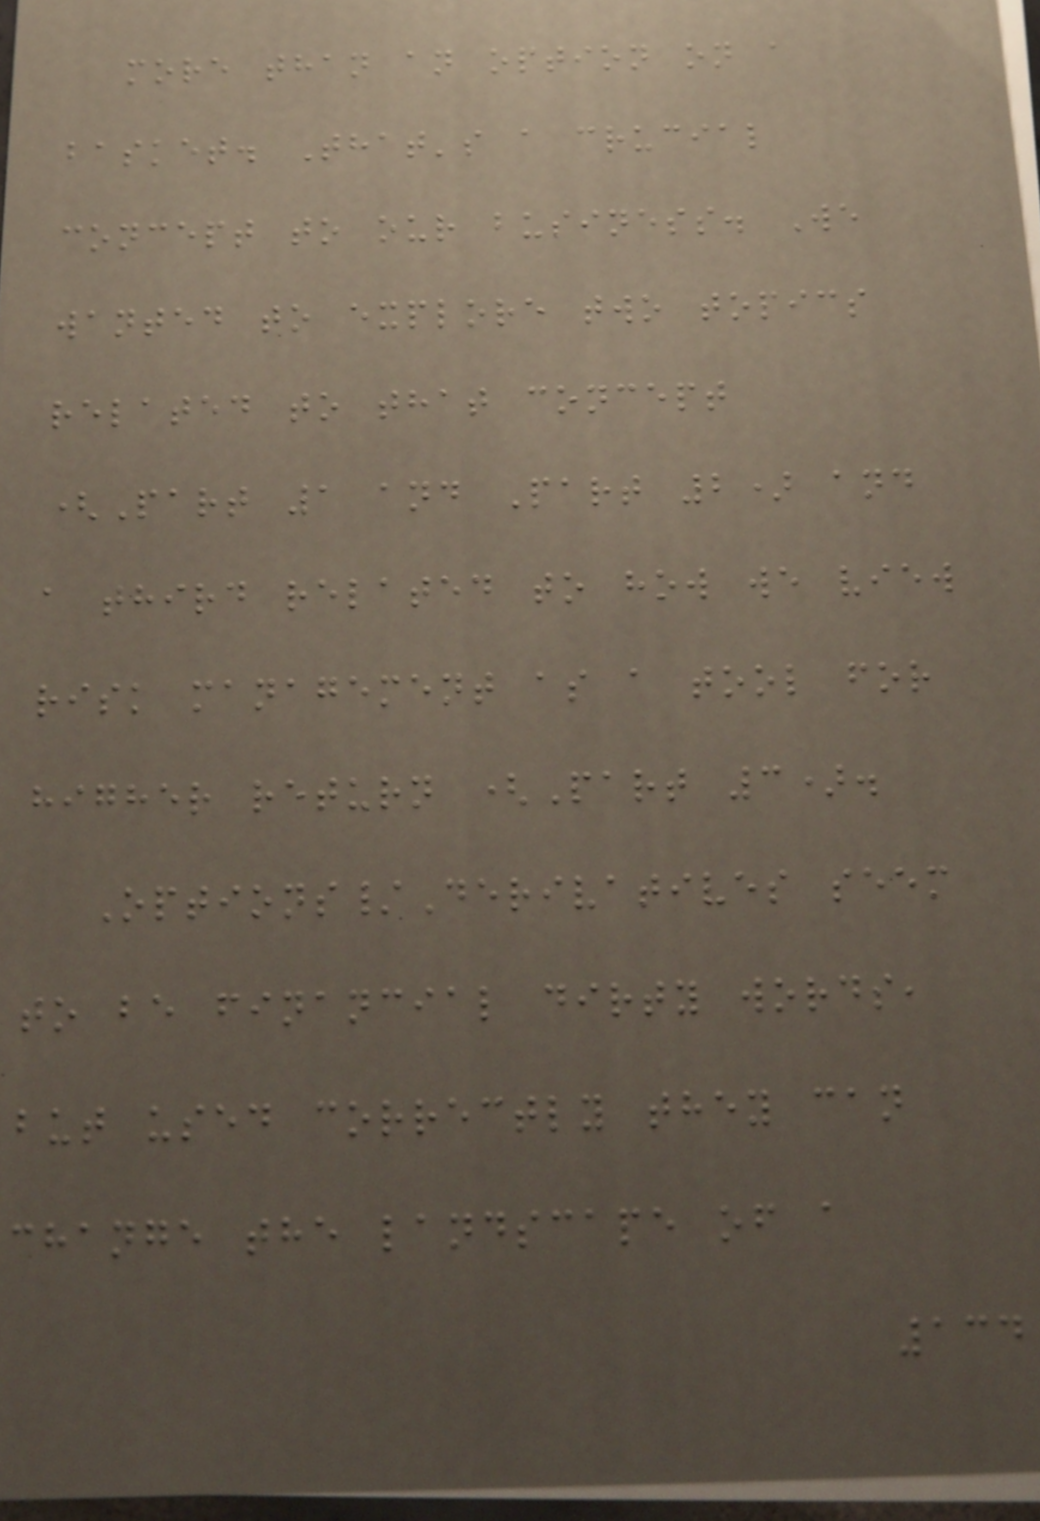more than an option on a
basket. That's a crucial
concept to our business. We
wanted to explore two topics
related to that concept
(Part 1 and Part 2) and
a third related to how we view
risk management as a tool for
higher return (Part 3).
Options/Derivatives seem
to be financial dirty words,
but used correctly they can
change the landscape of a
134
